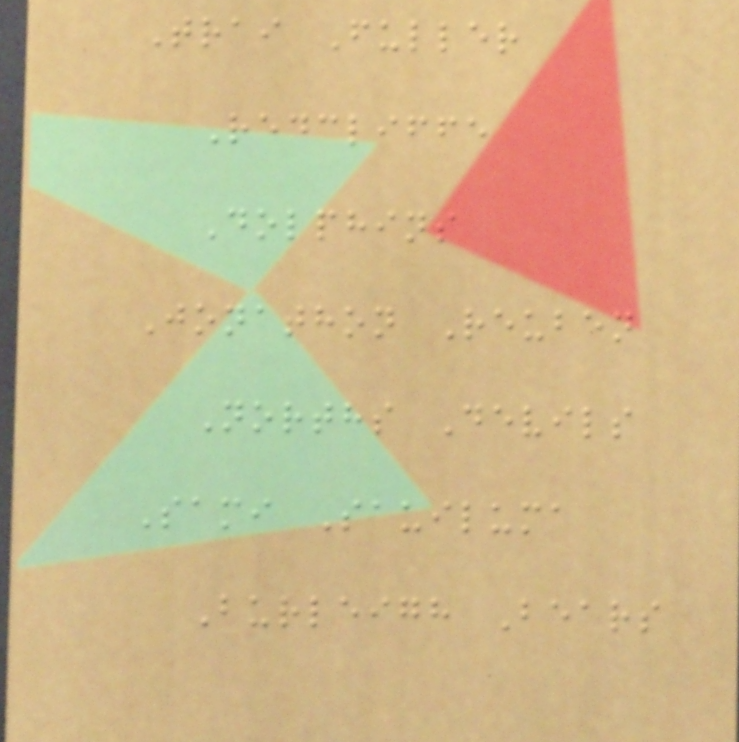Trai Fuller
Redcliffe
Dolphins
Jonathon Reuben
Norths Devils
Sami Sauiluma
Burleigh Bears
